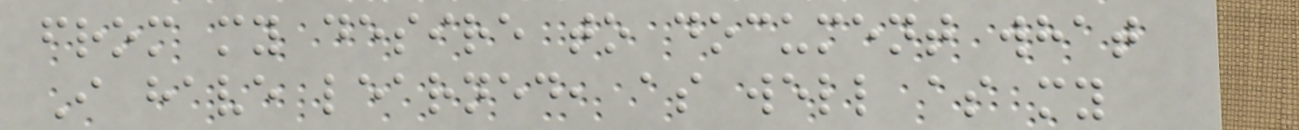from my desire to document what
I have learned, as well as my
